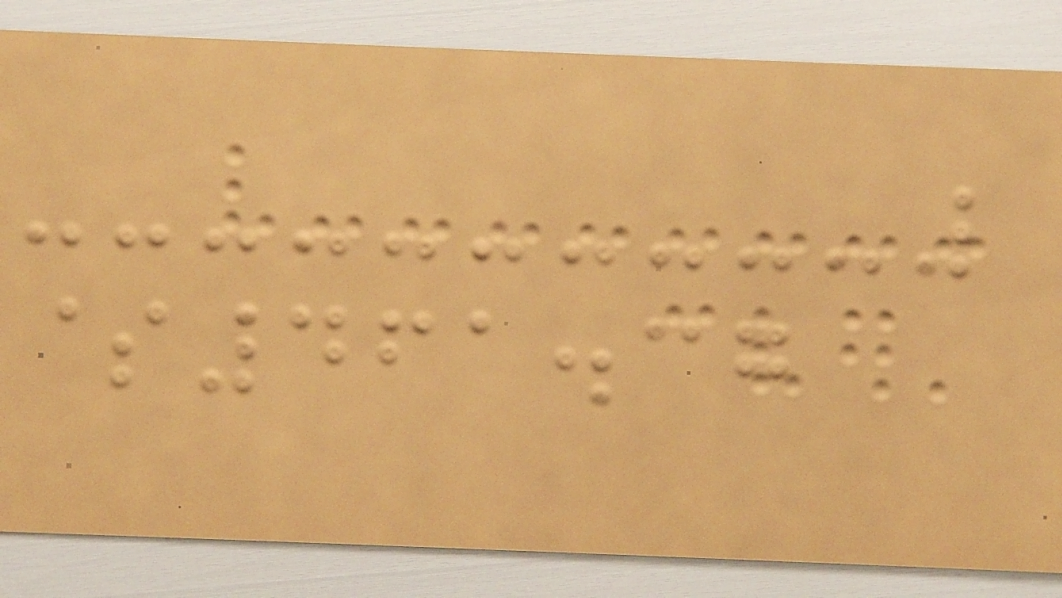$461.37
